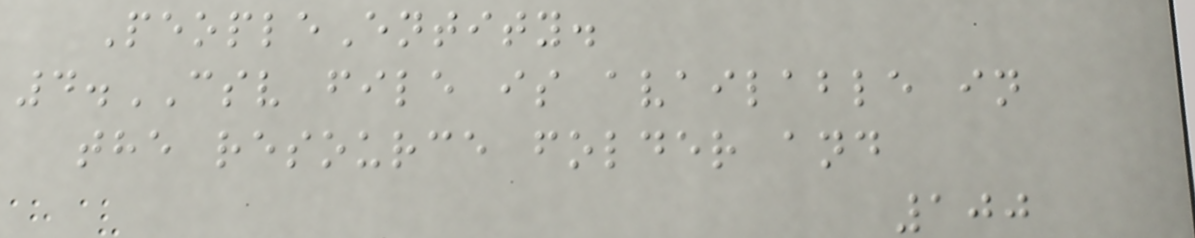PeopleEntity.
4.CSV file is available in
the resource folder and
100
